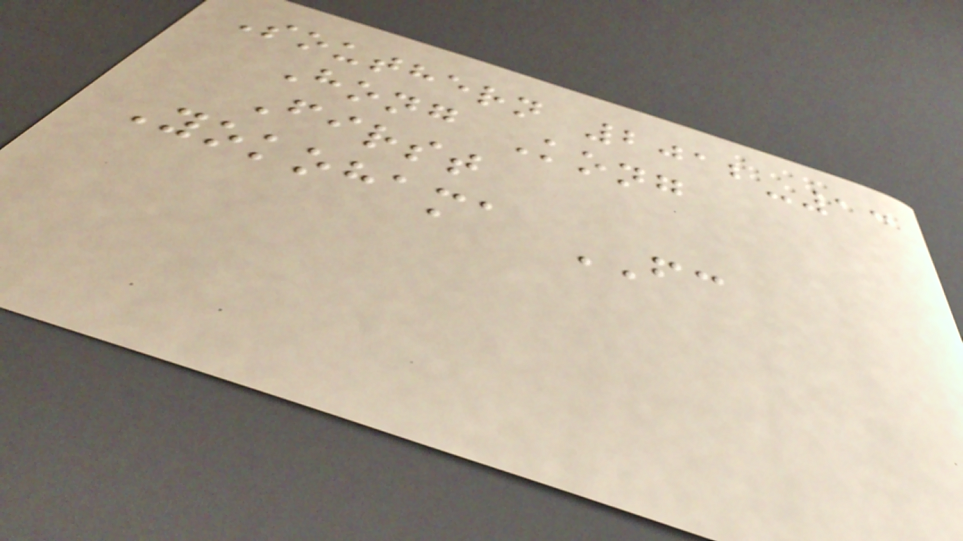Southern 2012-13
Hong Kong
First
Yokohama FC
